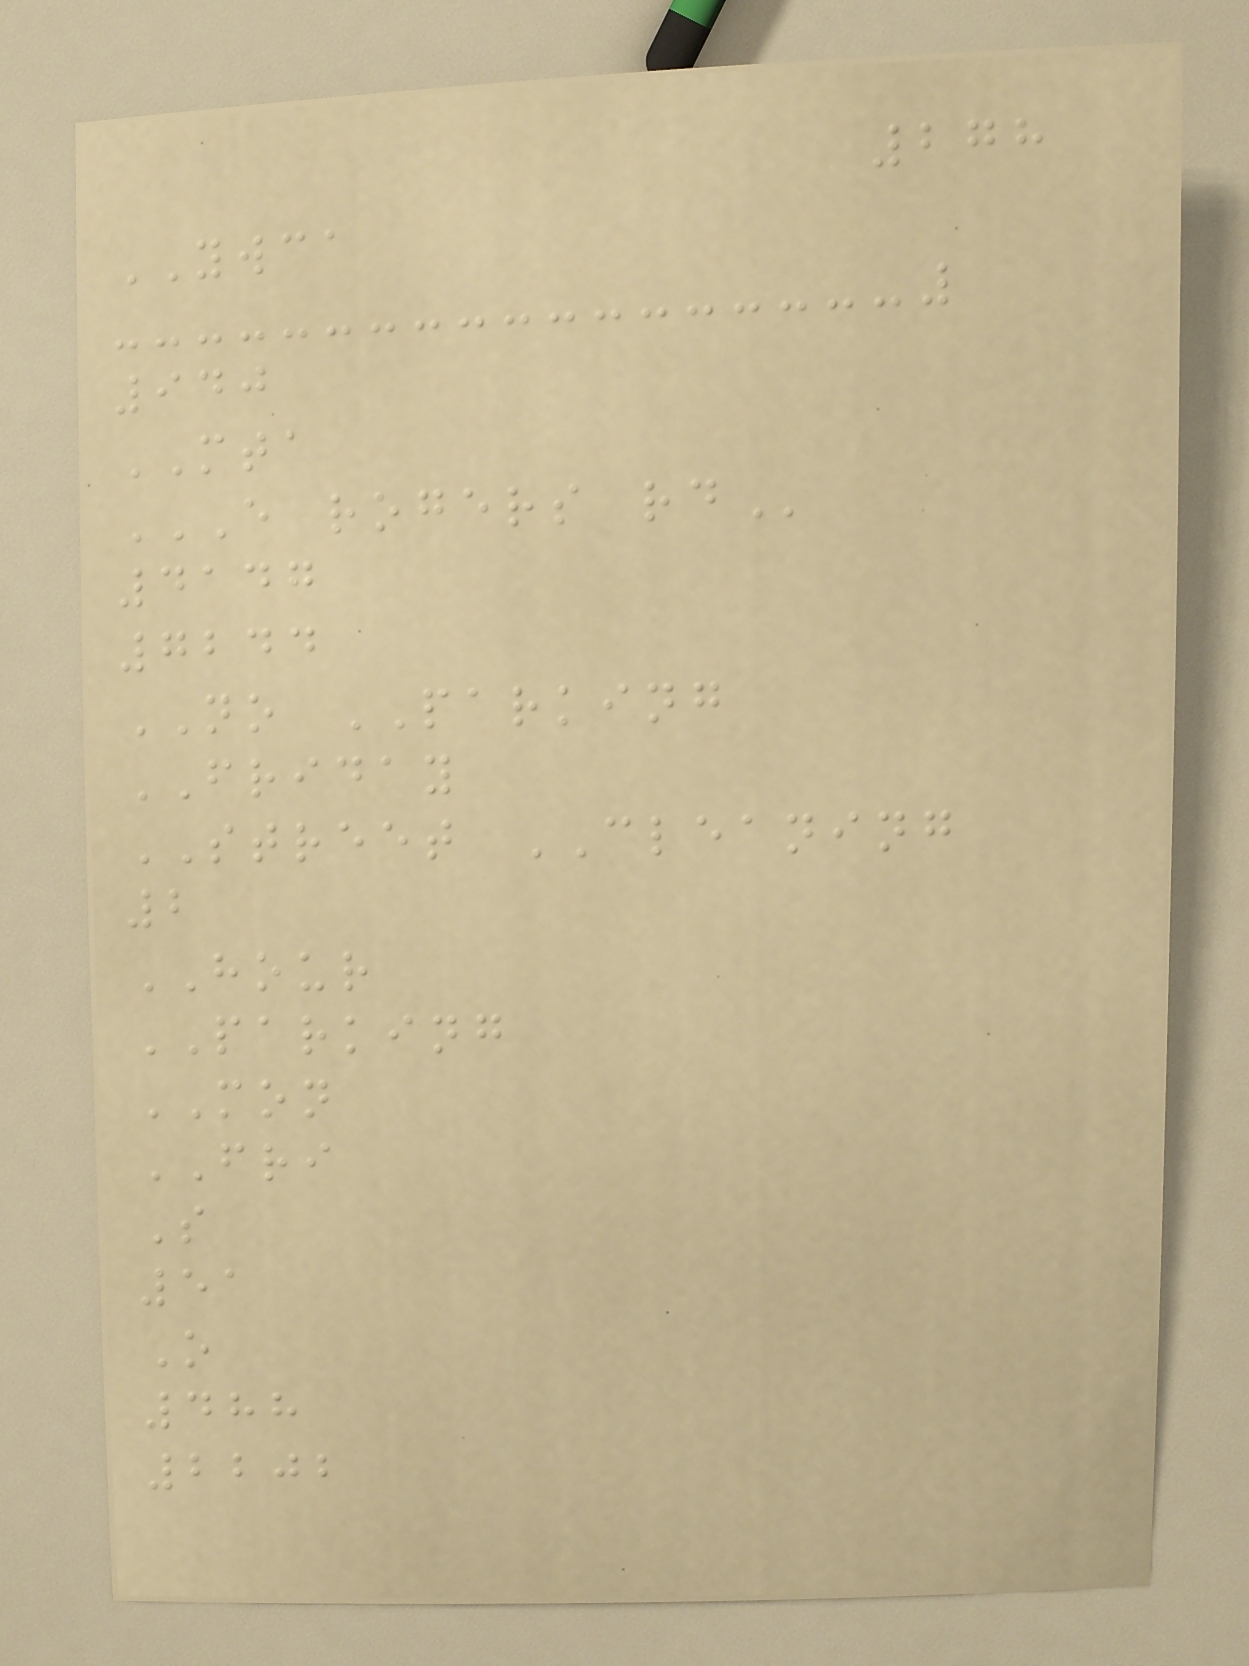278
YWCA
940
MTA
E ROGERS RD
4147
7244
NO PARKING
FRIDAY
STREET CLEANING
2
HOUR
PARKING
MON
FRI
S
51
O
488
2202
